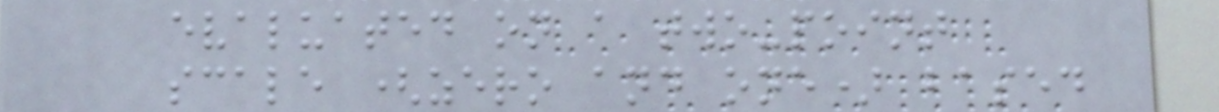evaluated on a two-point
scale (zero and one) based
